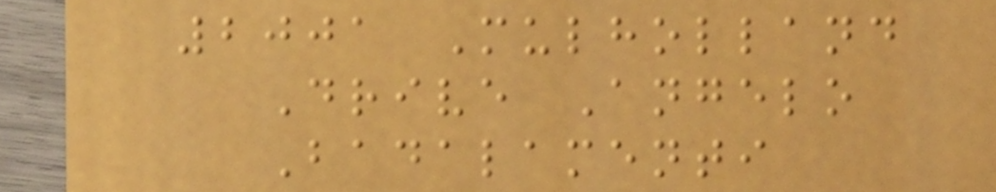2001 Mulholland
Drive Angelo
Badalamenti
